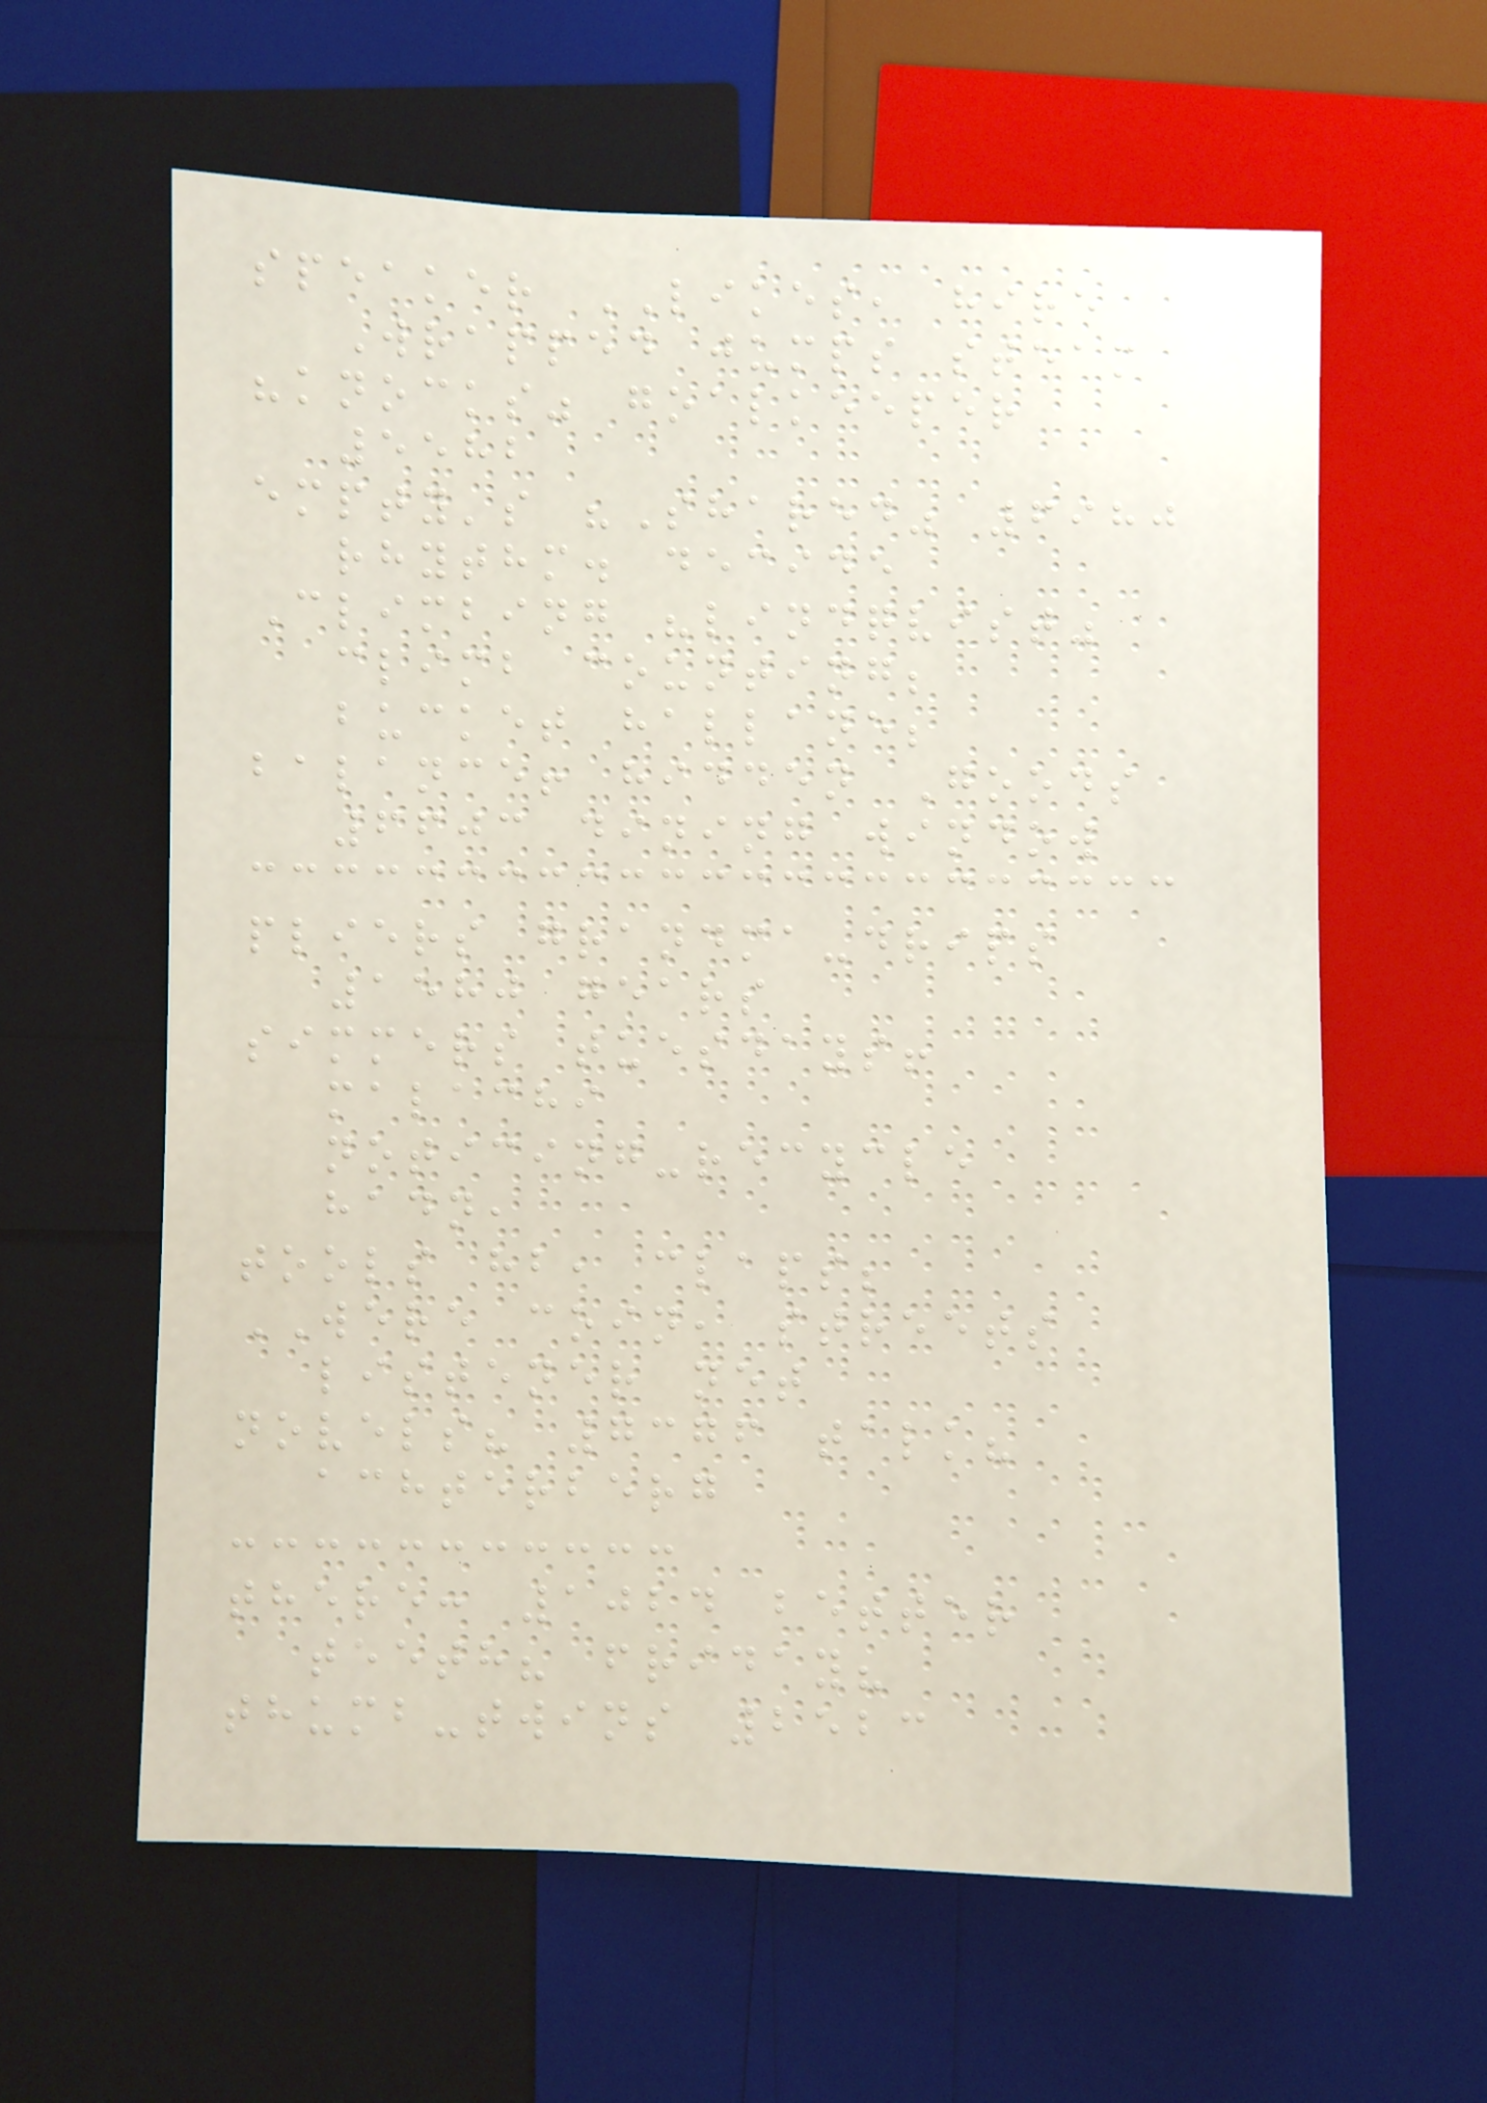speaker LIKES, hire
Wrapped jumps steam
"knocks" goalkeeper
5582
empty's "Shared" 6980
rhythm. decide
Climbing "lindqvist"
climb counting;
bucket hallane;
balance! hidden Goods
6603 dining window
pliers grandma-drips
1580 gears
simmers tuesdays!
malachi
noticing-recycle
hadn,
tools hb, claps;
WERE coin, streets
listener net
novels? 7376 talk?
achterberg
there: 1024 better
teeth? friday?
thumb-twins 2523
